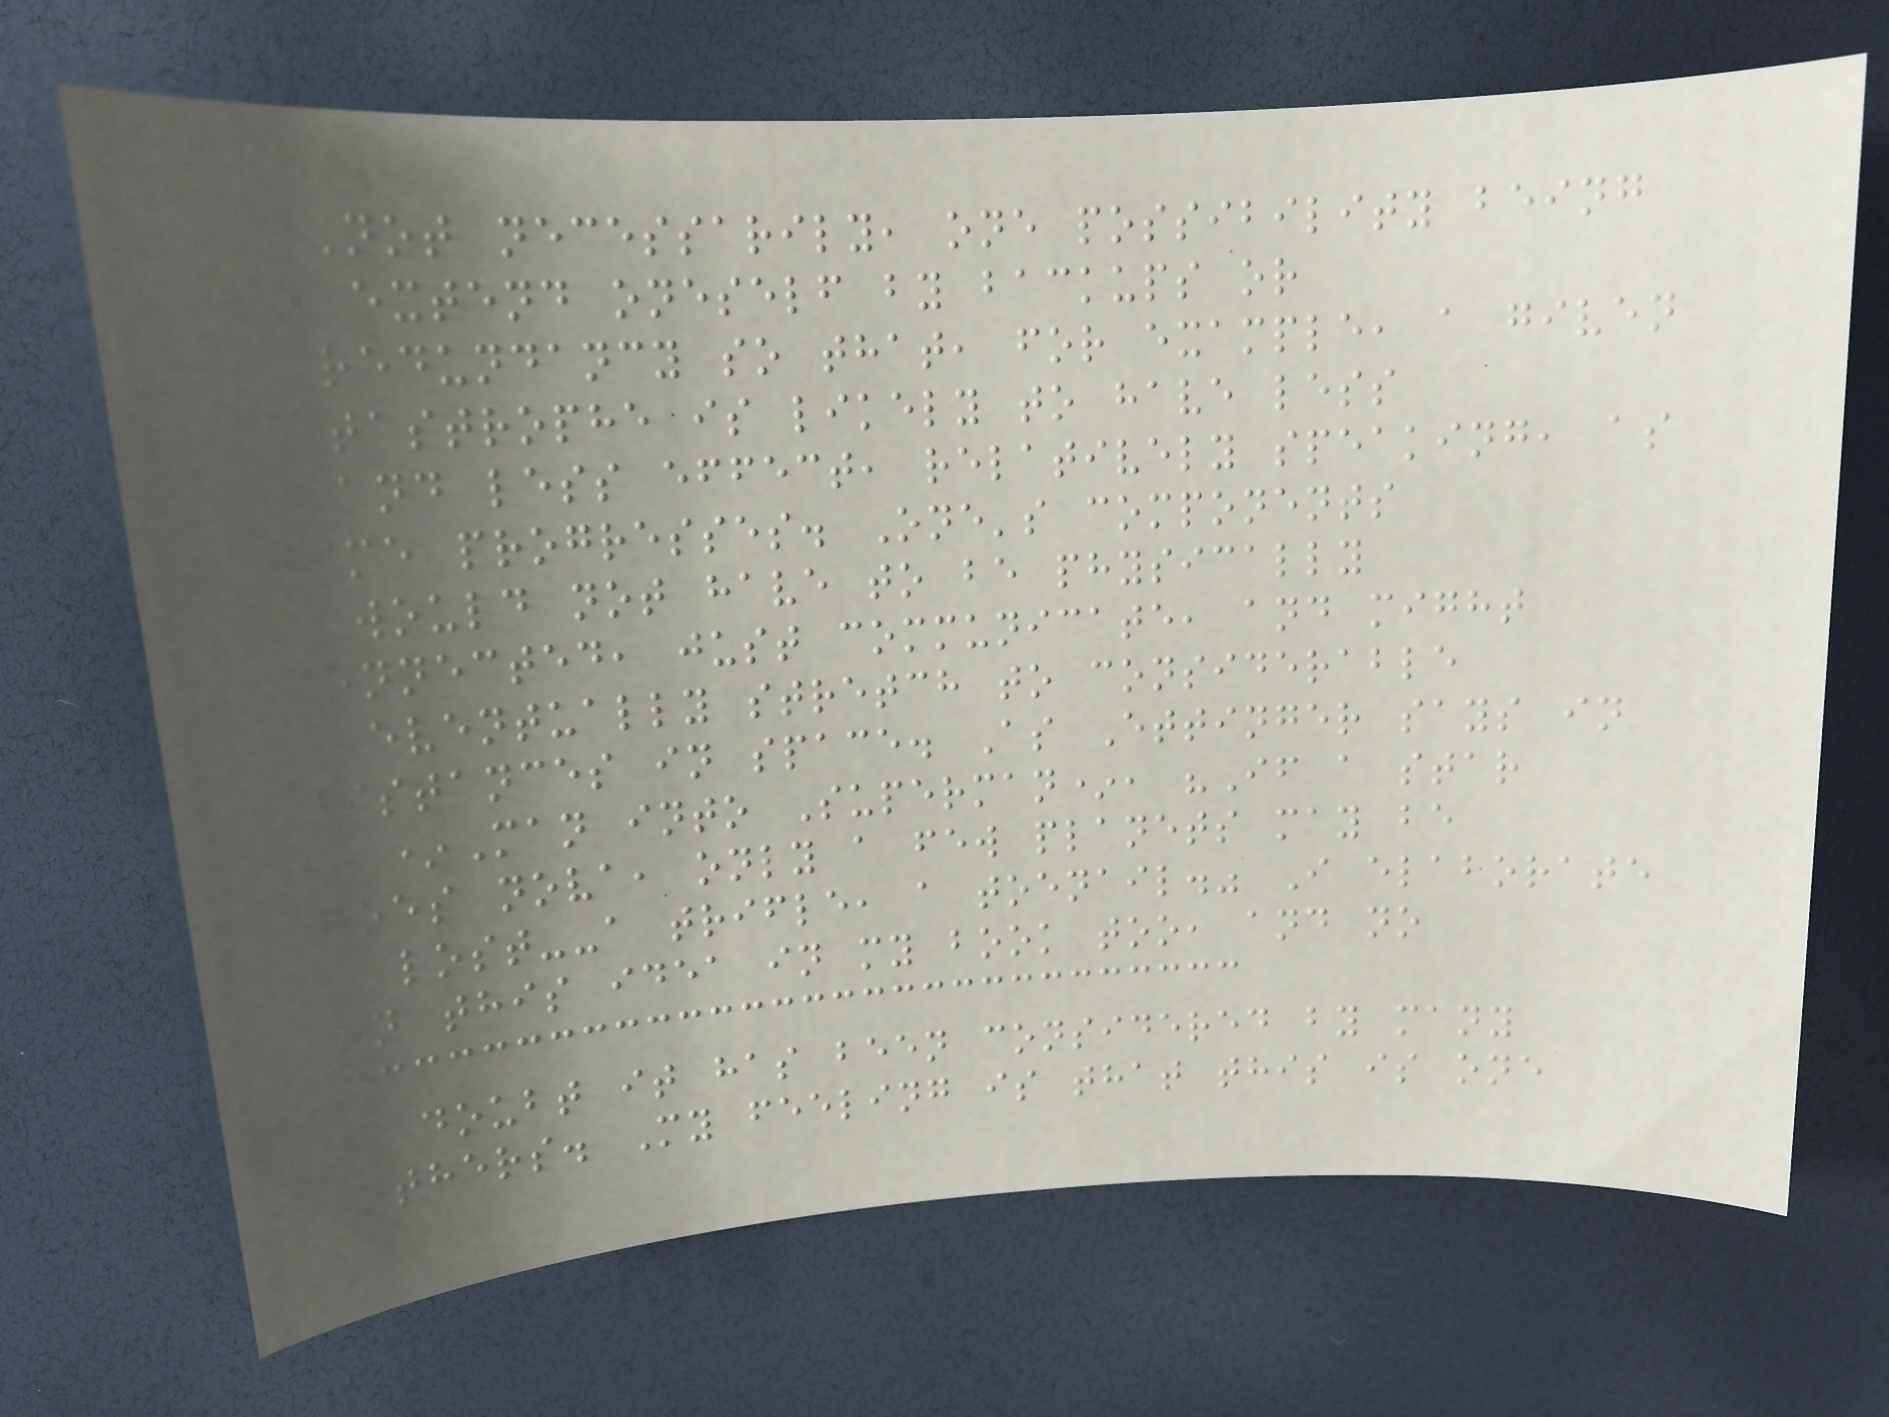Not necessarily, one possibility being
to extend oneself by backups or
redundancy so that, for example, a given
catastrophe is likely to have less
and less effect, relatively speaking, as
time progresses. One's components
would not have to be physically
connected, just communicate, and might
eventually stretch to considerable
distances in space. As Ettinger says in
*Man into Superman*, "If a star
goes nova, only a few planets may be
lost--a trifle, a toenail." I elaborate
on this idea in my book too, and no
doubt it has been considered by many
others. My feeling is that this is one
